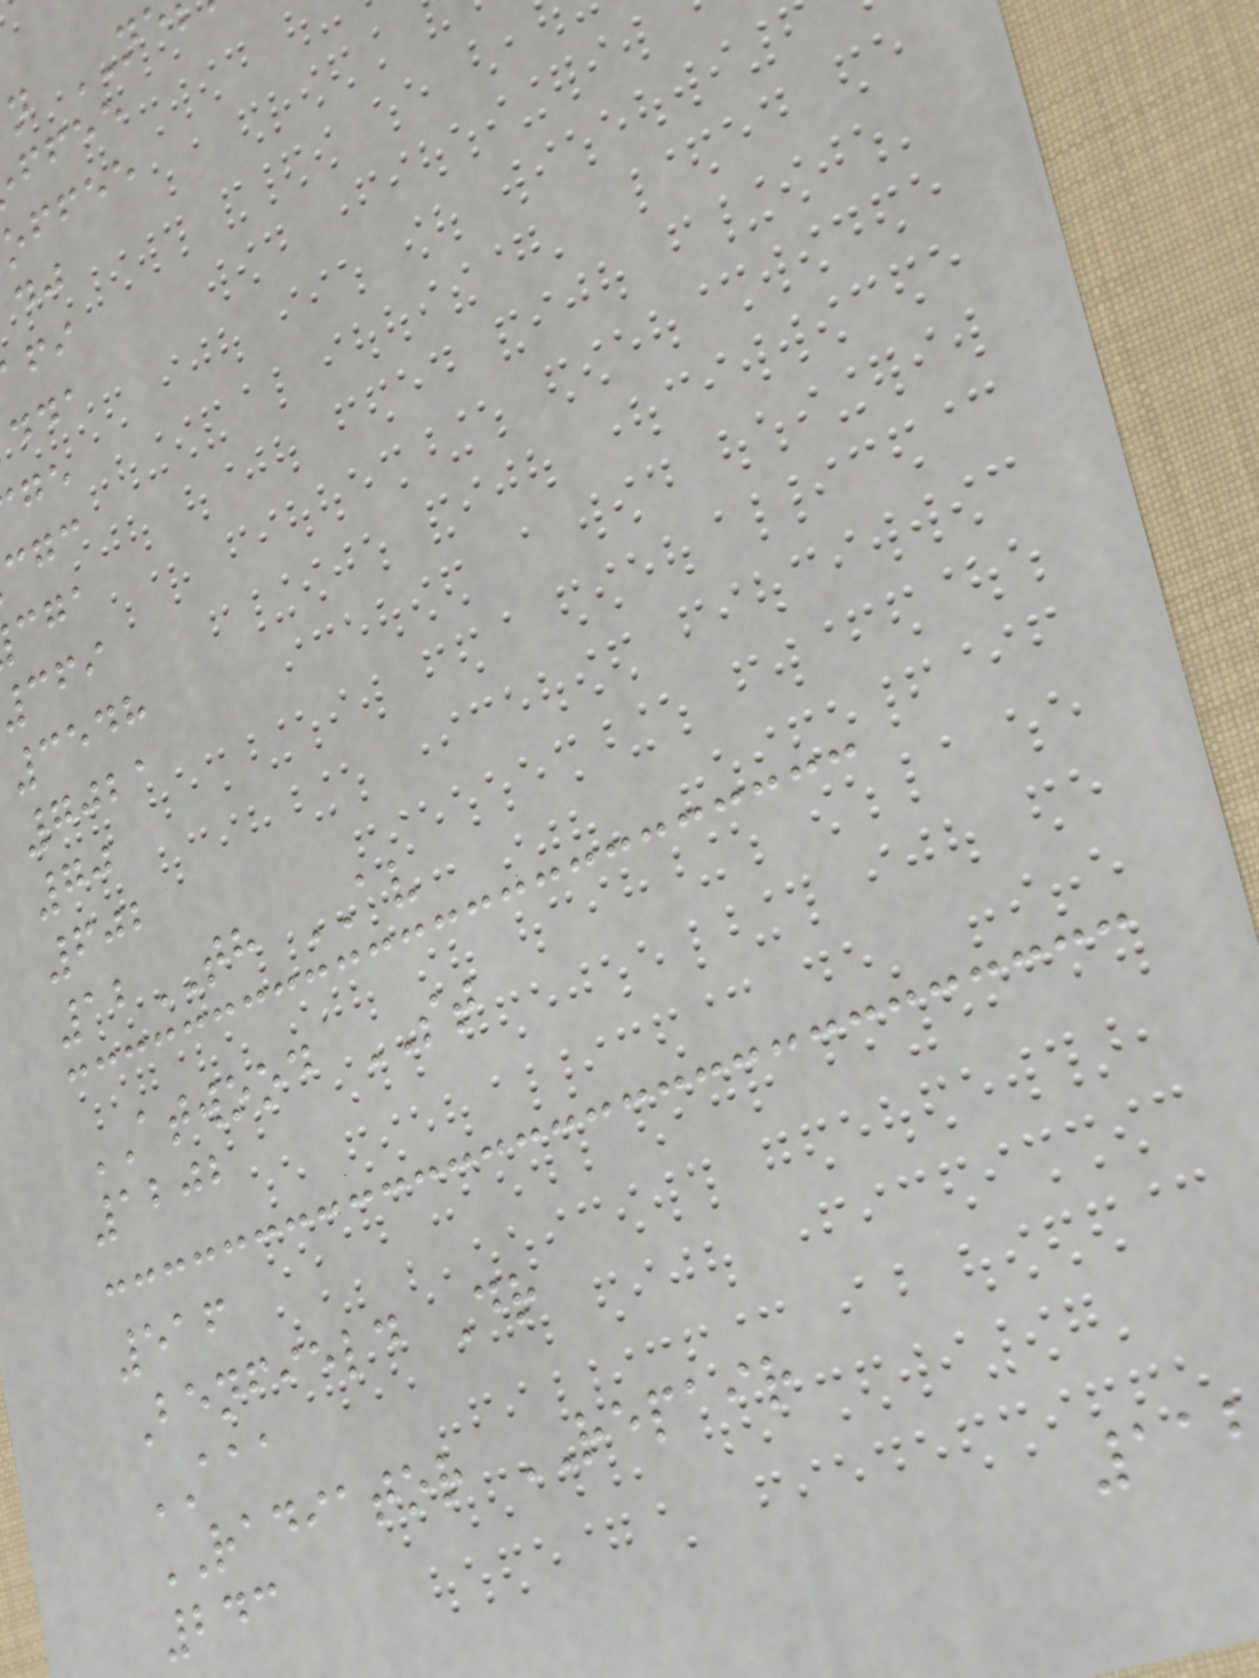ffee
offee
3548
7021
70
602
12TH AV
ATWOOD ST
1202
516
Benfield Dr
AAA
RADIATOR REPAIR
243
